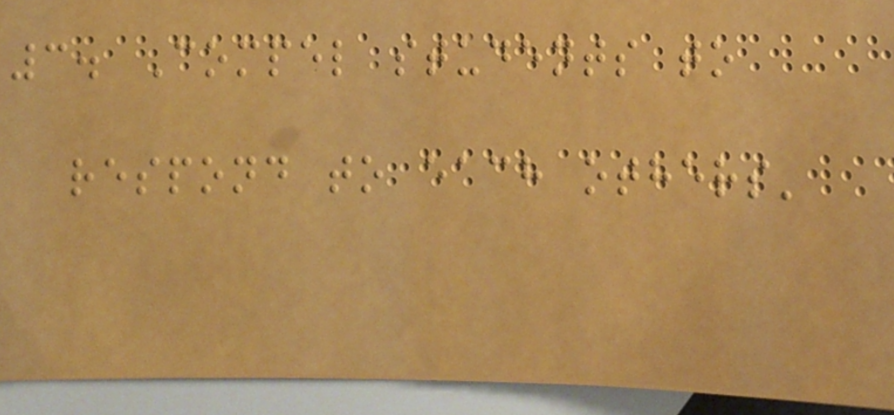3. Compel students to
respond to each others'
